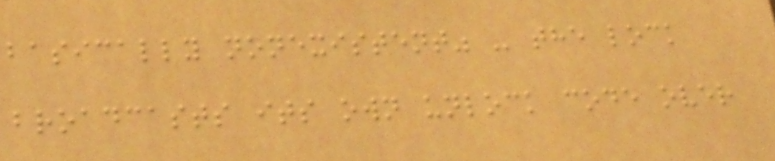basically nonexistent" - the lock
broadcasts its own unlock code over
